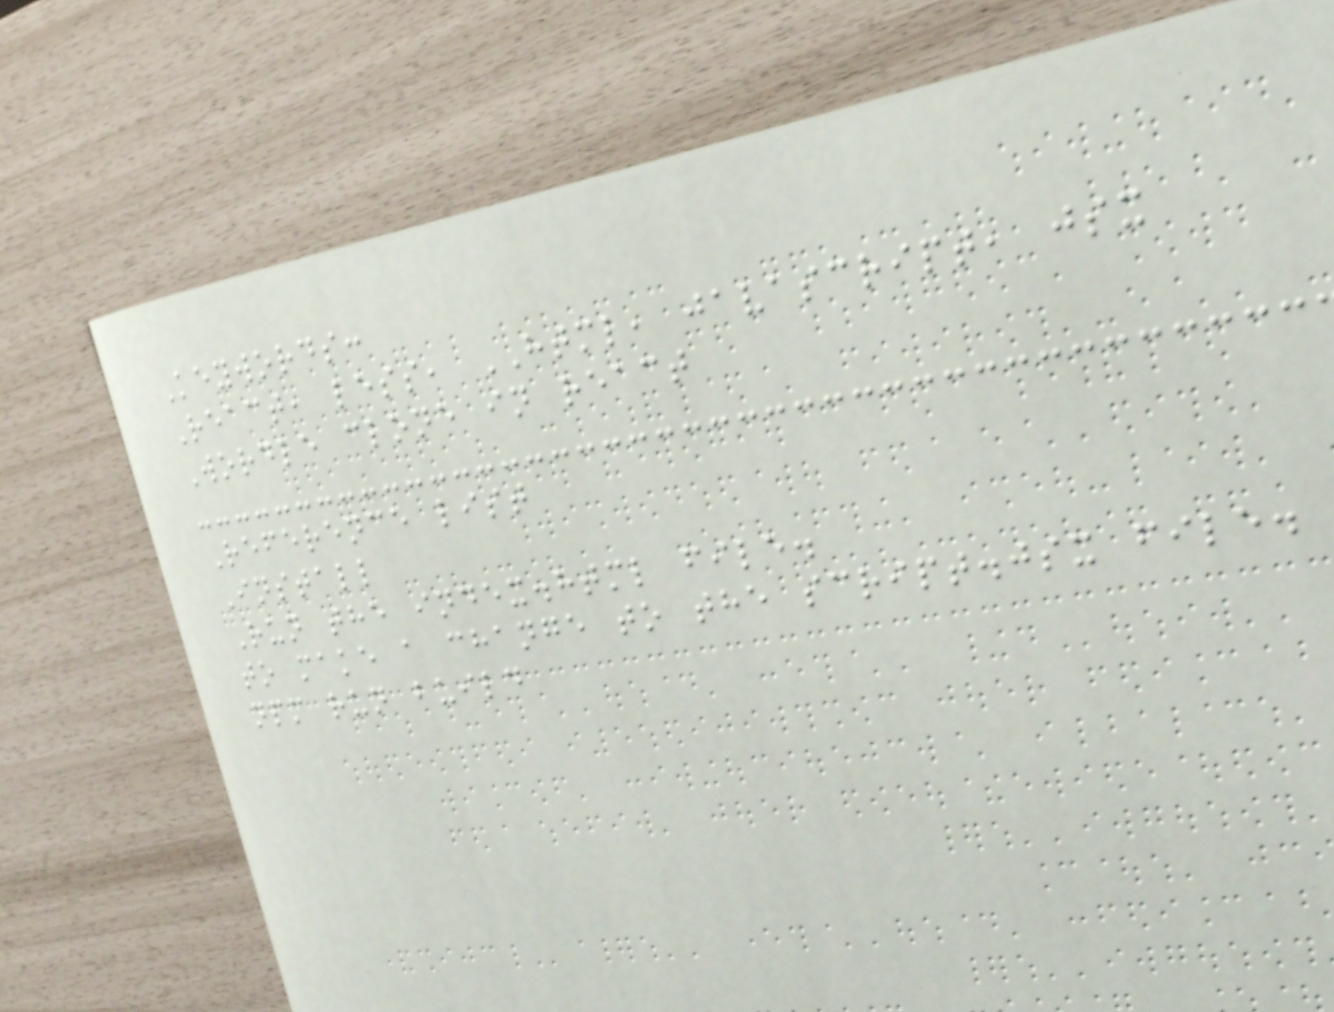Keywords:
React, less, HTML, javascript, jsx
Wordle clone in react
Reference list
Install
Run the index.html file.
to make a change to the script.jsx file.
npm run build
